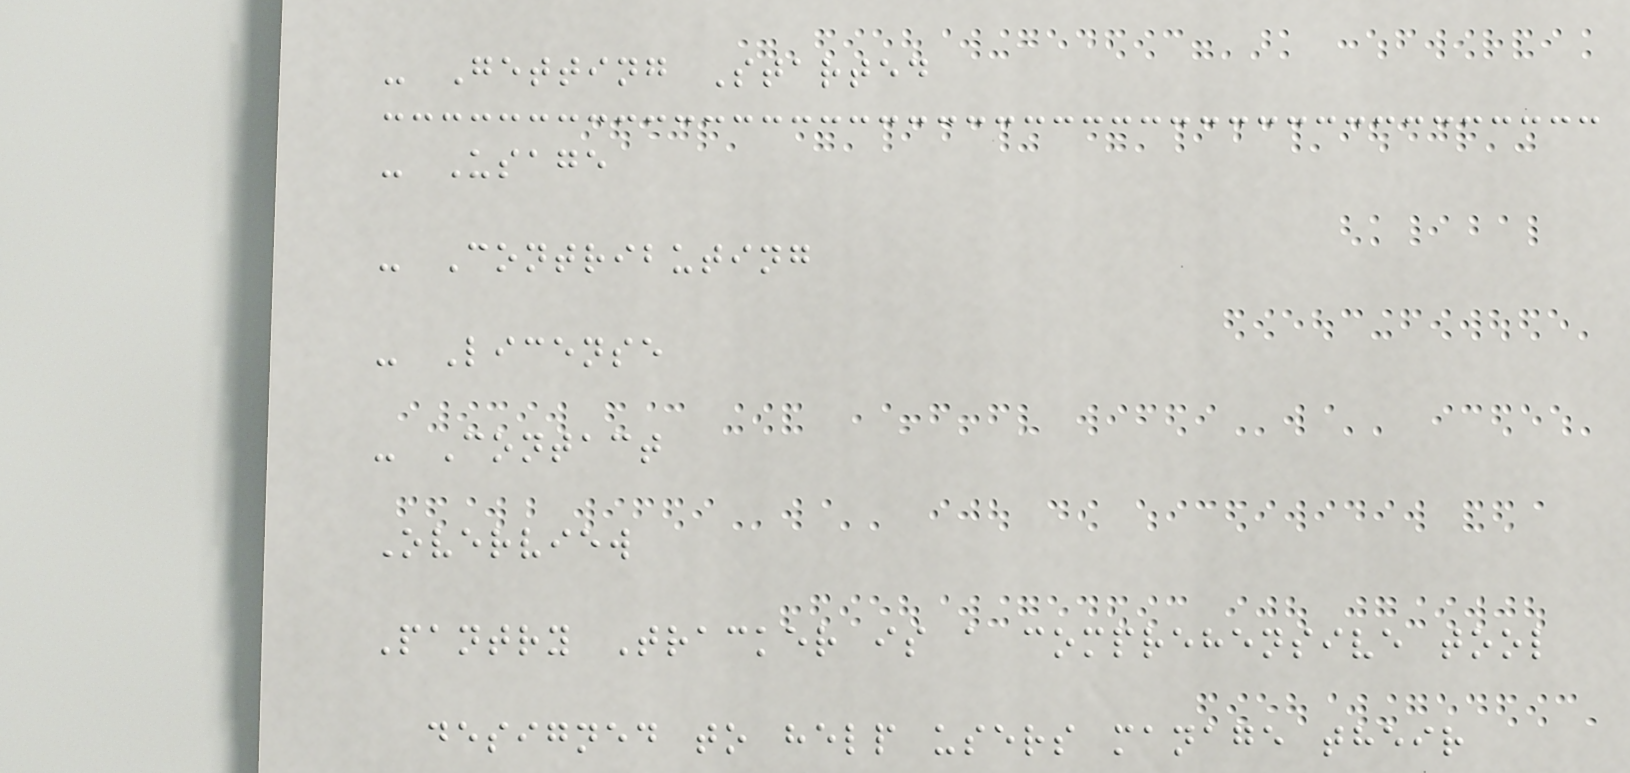- Getting Started
- Usage
- Contributing
- License
- Contact
Overview
Pantry Tracker is a comprehensive tool
designed to help users manage their
